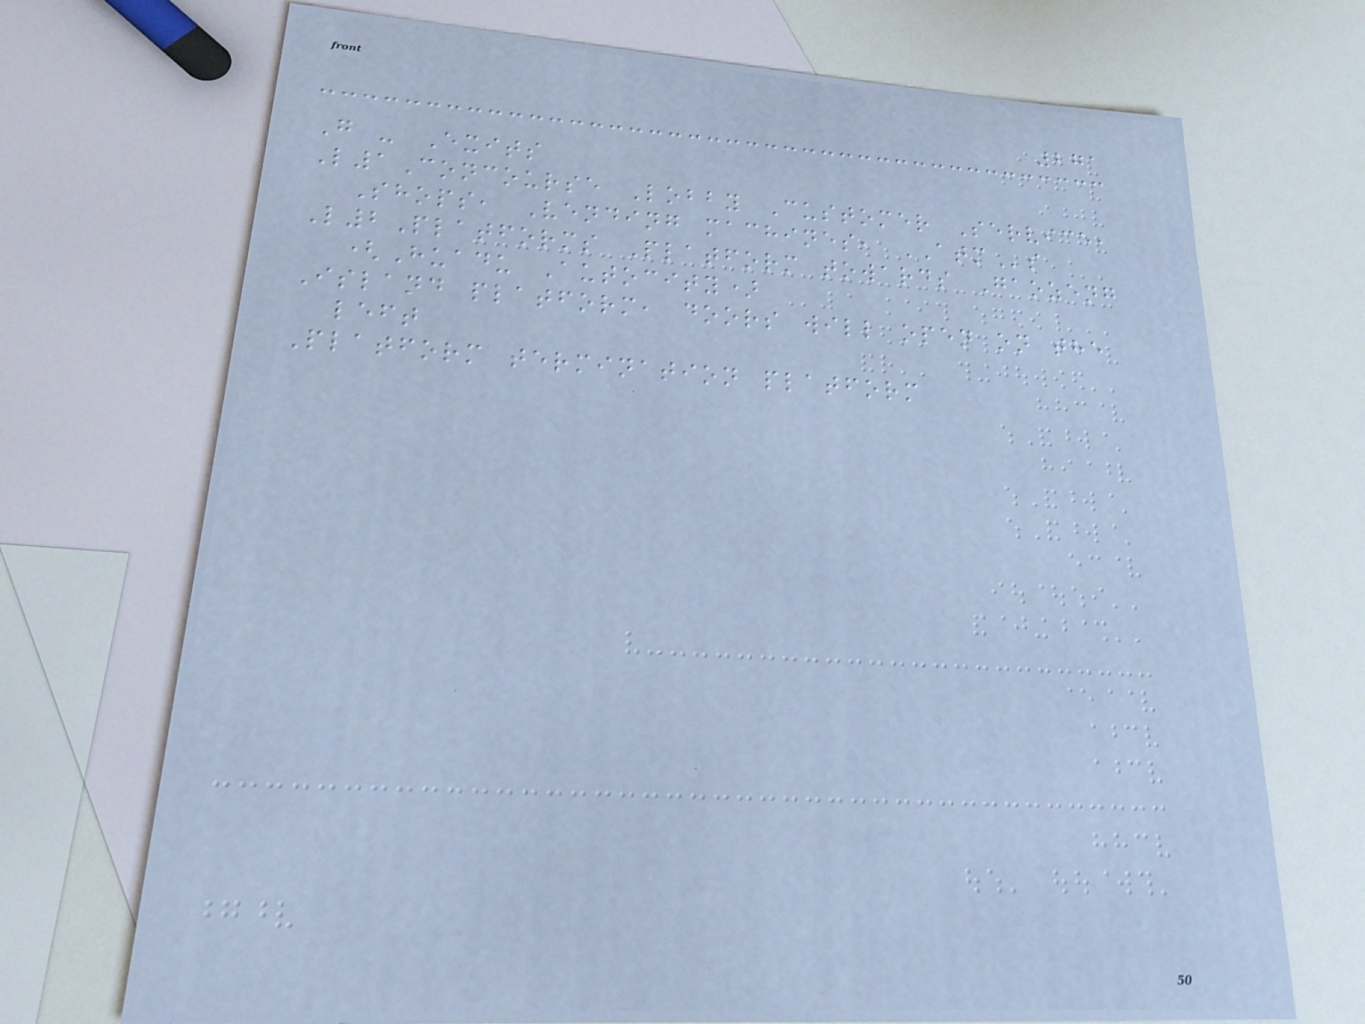271
G - Exits
L1Concourse Lobby Customer Service,
Shops, Vending machines, ATMs
L2Platforms Platform towards Gaozeng
(Huadu Autocity)
Island platform, doors will open on the
left
Platform termination platform
